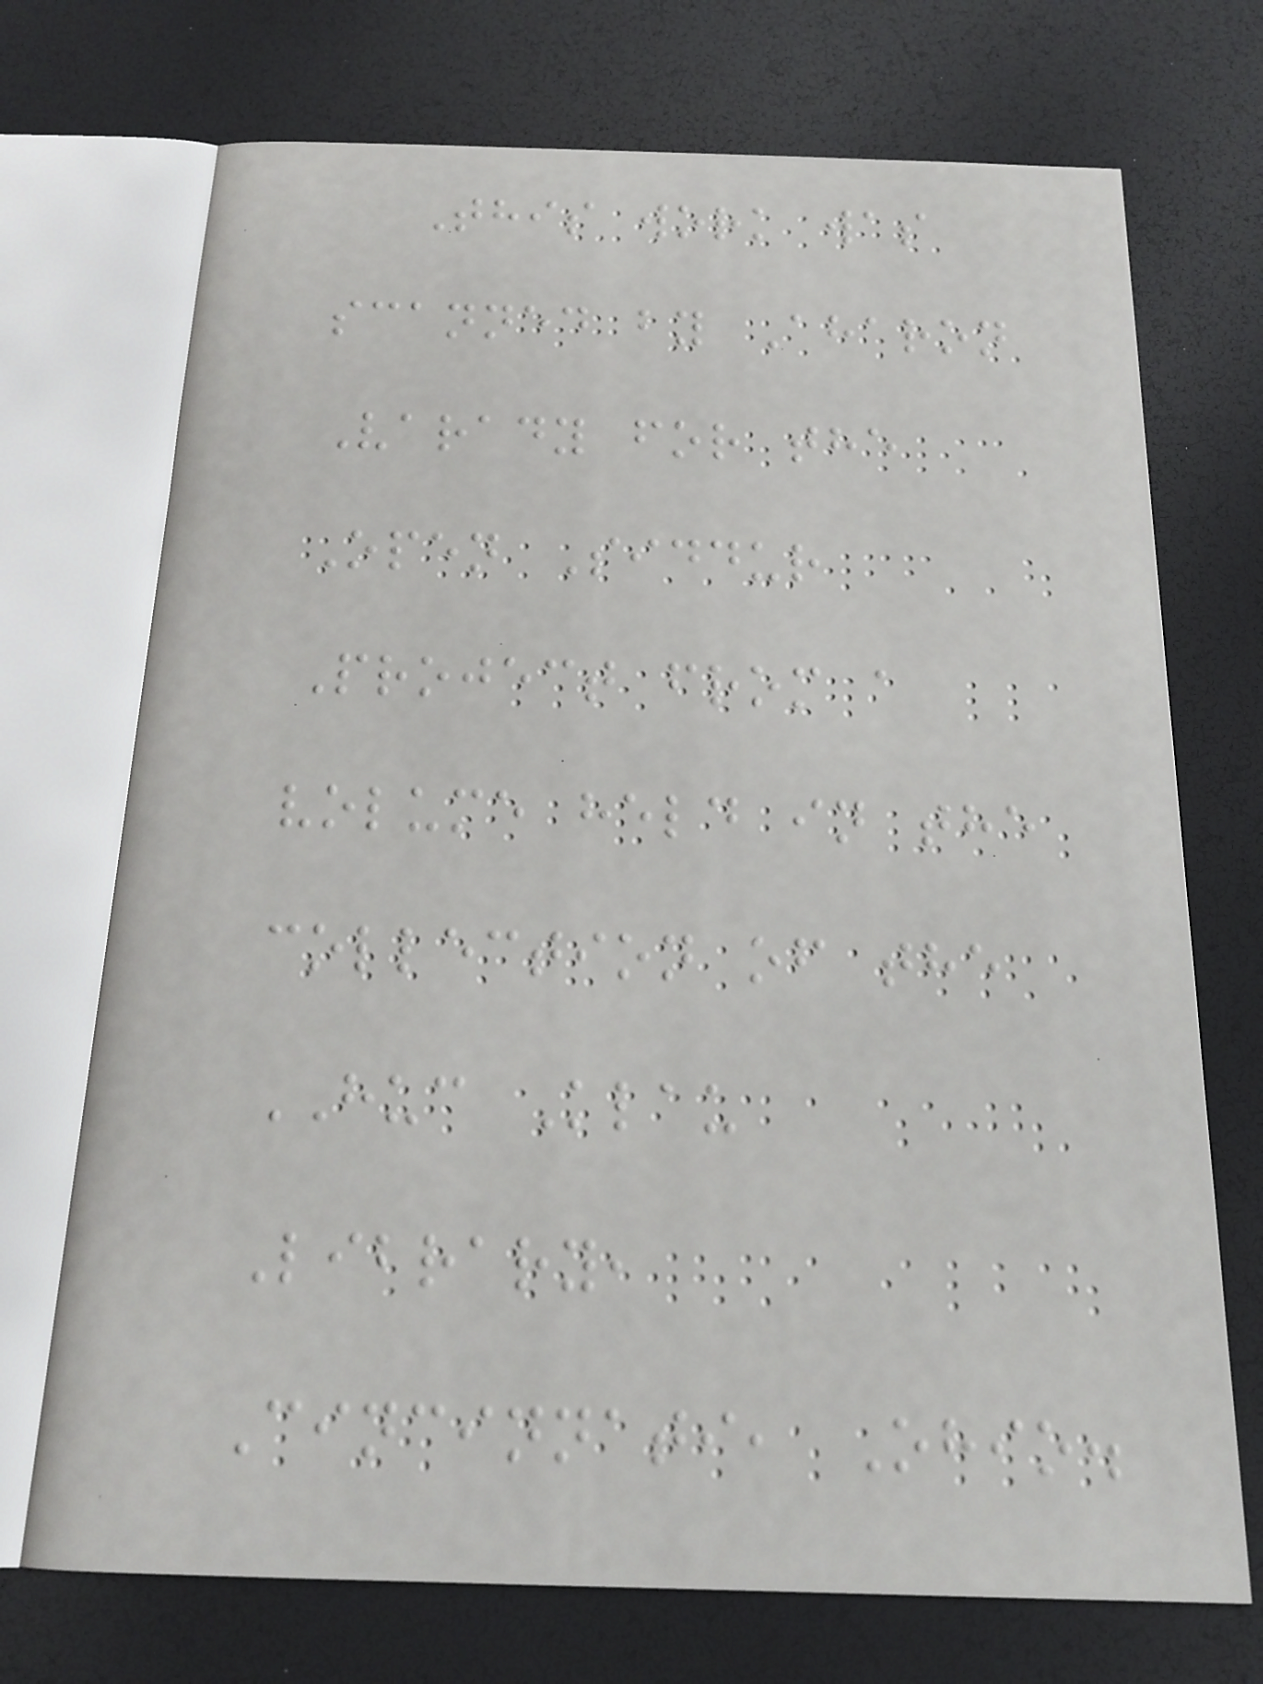This work was
scanned by Aharon
Varady for the
Open Siddur
Project from a
volume held in the
collection of the
HUC Klau
Library,
Cincinnati, Ohio.
